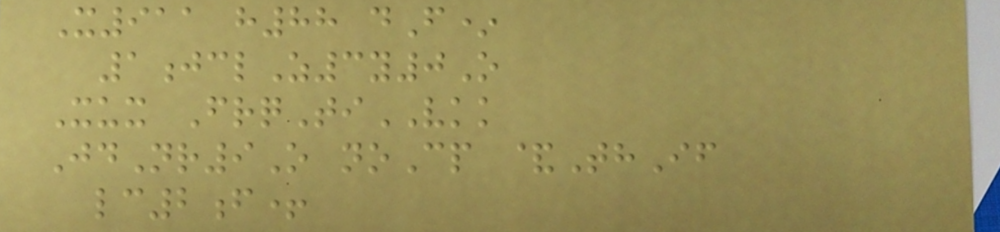X911 h88 dF*
1jclZ3y0O
Xux FrqTiVKK
JdNr9O noCp &ThIf
lc2f+
